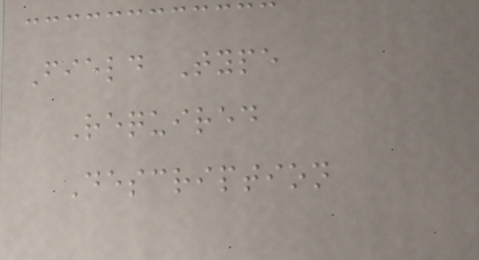Field Type
Required
Description
